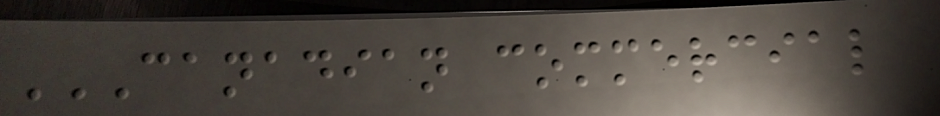CANADIAN COMMERCIAL
